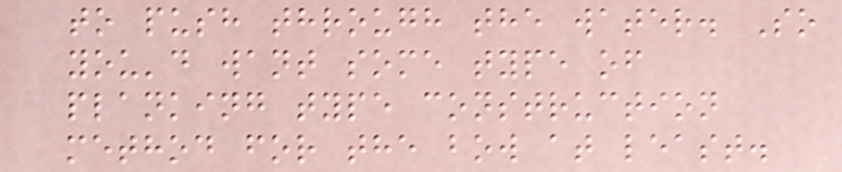to push through the water. So
you'd want some type of
planking type construction
method for the bow at least.
